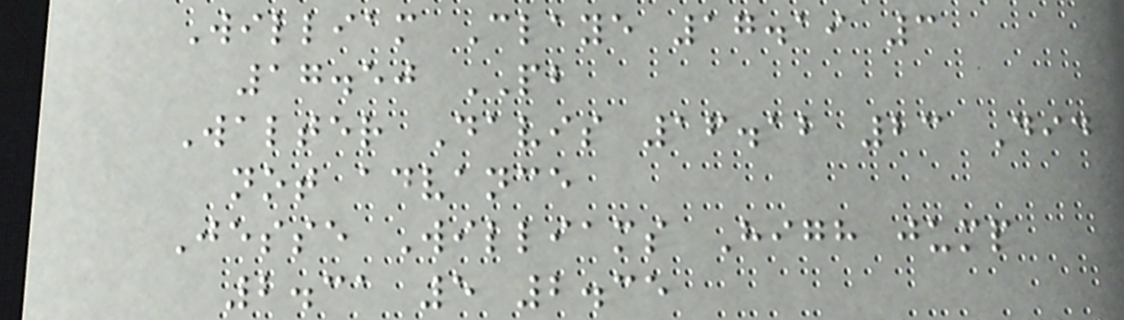William Claye 17.19 3
17.50 PB
Walter Davis 16.12 23 Did
not advance
Jesse Williams High jump
2.31 5 2.35
